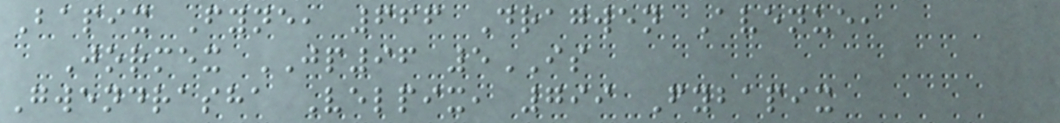Bapix Fyne, 666 Dragwen Avenue,
Jormex JP96 5IS
Gwendrasha Velpix, 799 Fybapix
